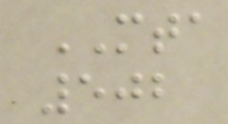MTA
502
